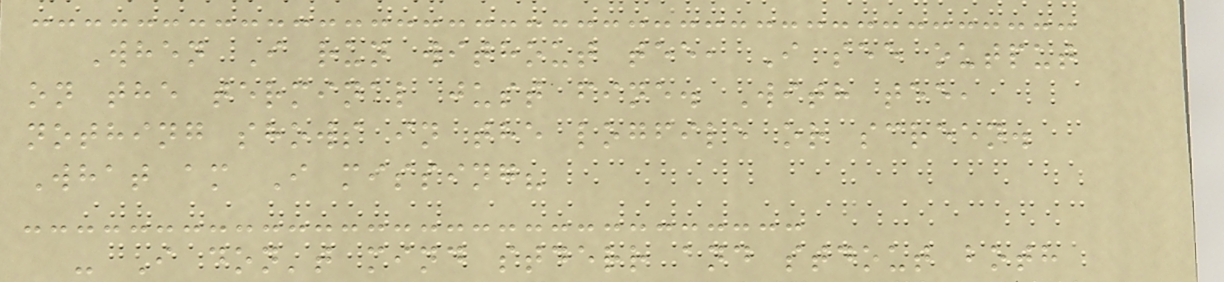When I run without tee, I see output
on the terminal just fine. With tee,
nothing shows in the logfile or screen.
What am I missing?
- I don't mind stderr and stdout both
